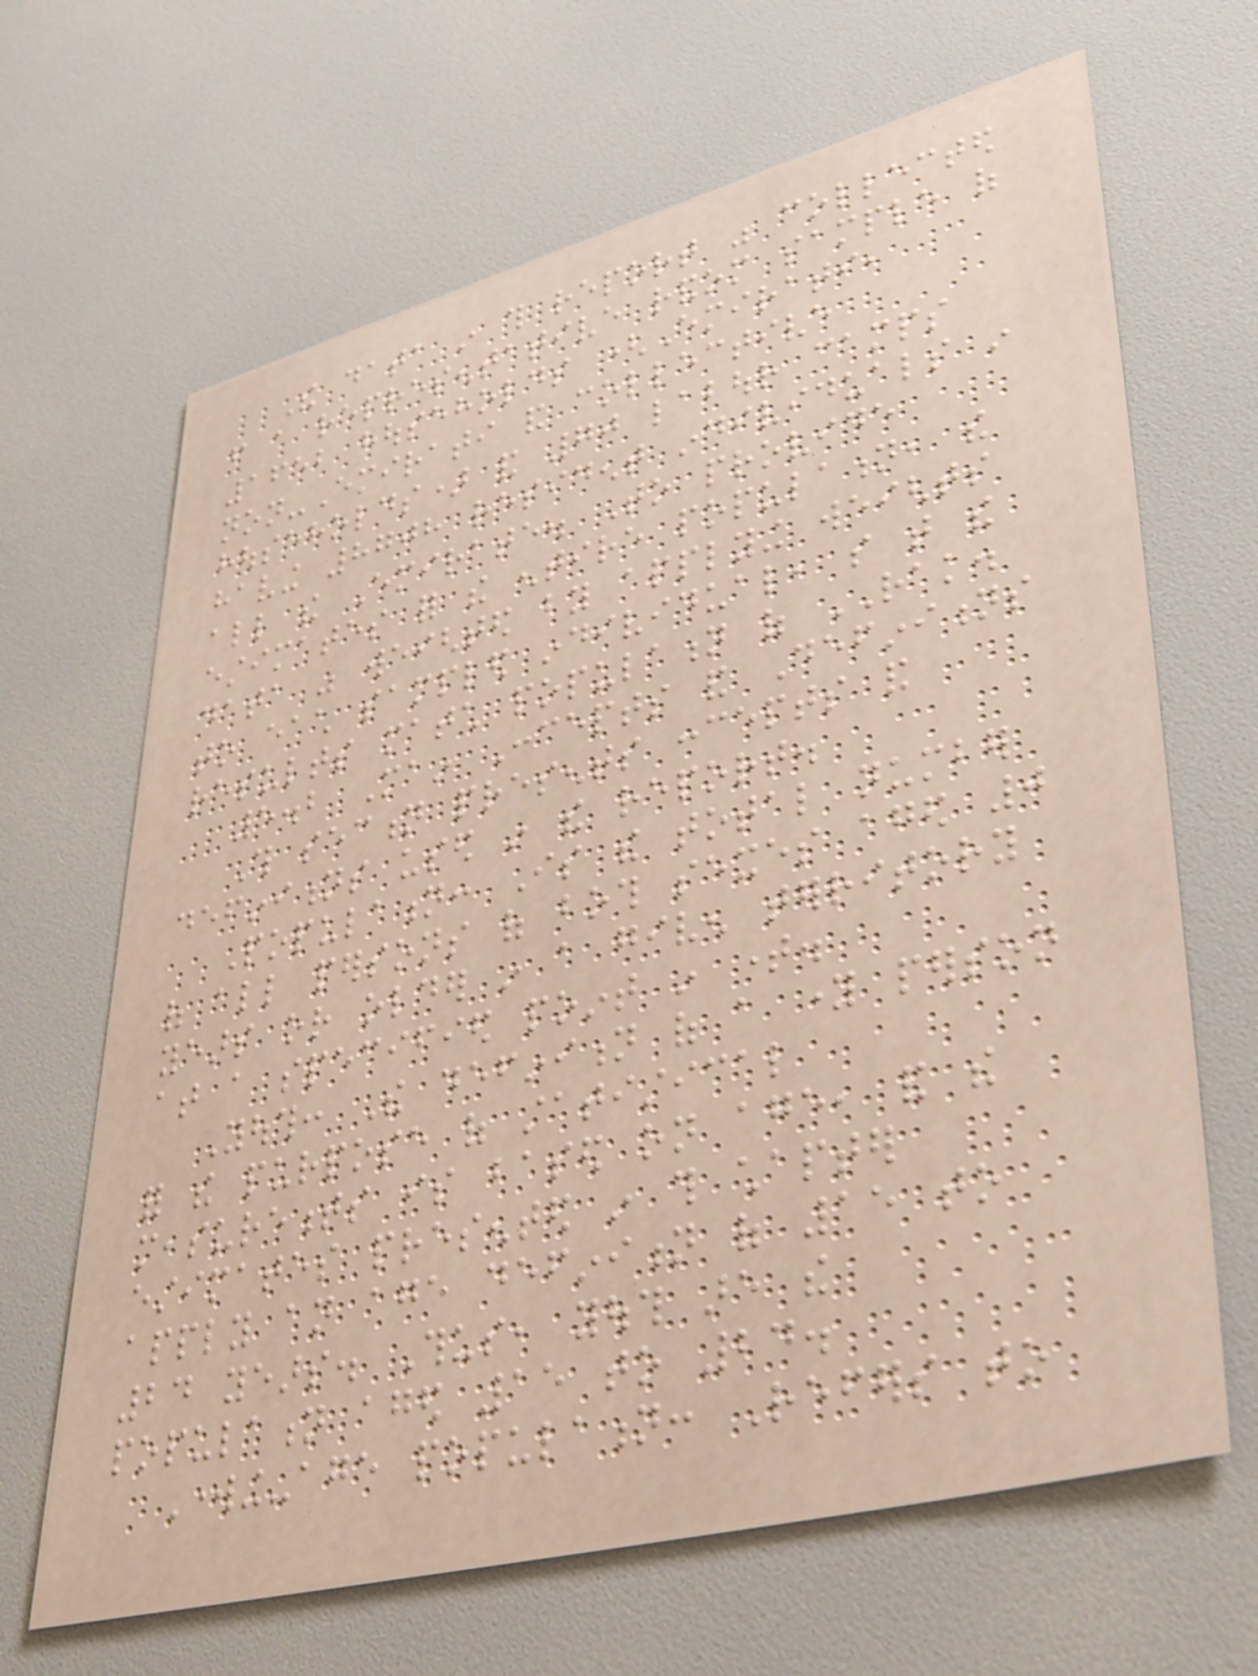The data in this report was collected
from a representative random sample of
1652 households (Emirati,
non-Emirati and collective
households) and 70 labour camps
having 8708 resident individuals in
all the Emirate. To provide
estimates for the entire population, the
data was weighted by applying weights
to each sampled individual, so that the
results match population of RAK.
5.2 Main Concepts and Definitions
This section presents concepts and
definitions used in the report.
Population: Is the total number
of all persons of both sexes aged 0
years or older in a given territory
at a specified point in time.
Youth: The definition of a young person
for the purpose of statistical
measurements is based on age, and the
estimates presented in this chapter
apply an age definition of 15 to
24 years. Thus, youth are the
population aged 15 to 24.
Working-age population: Refers to
